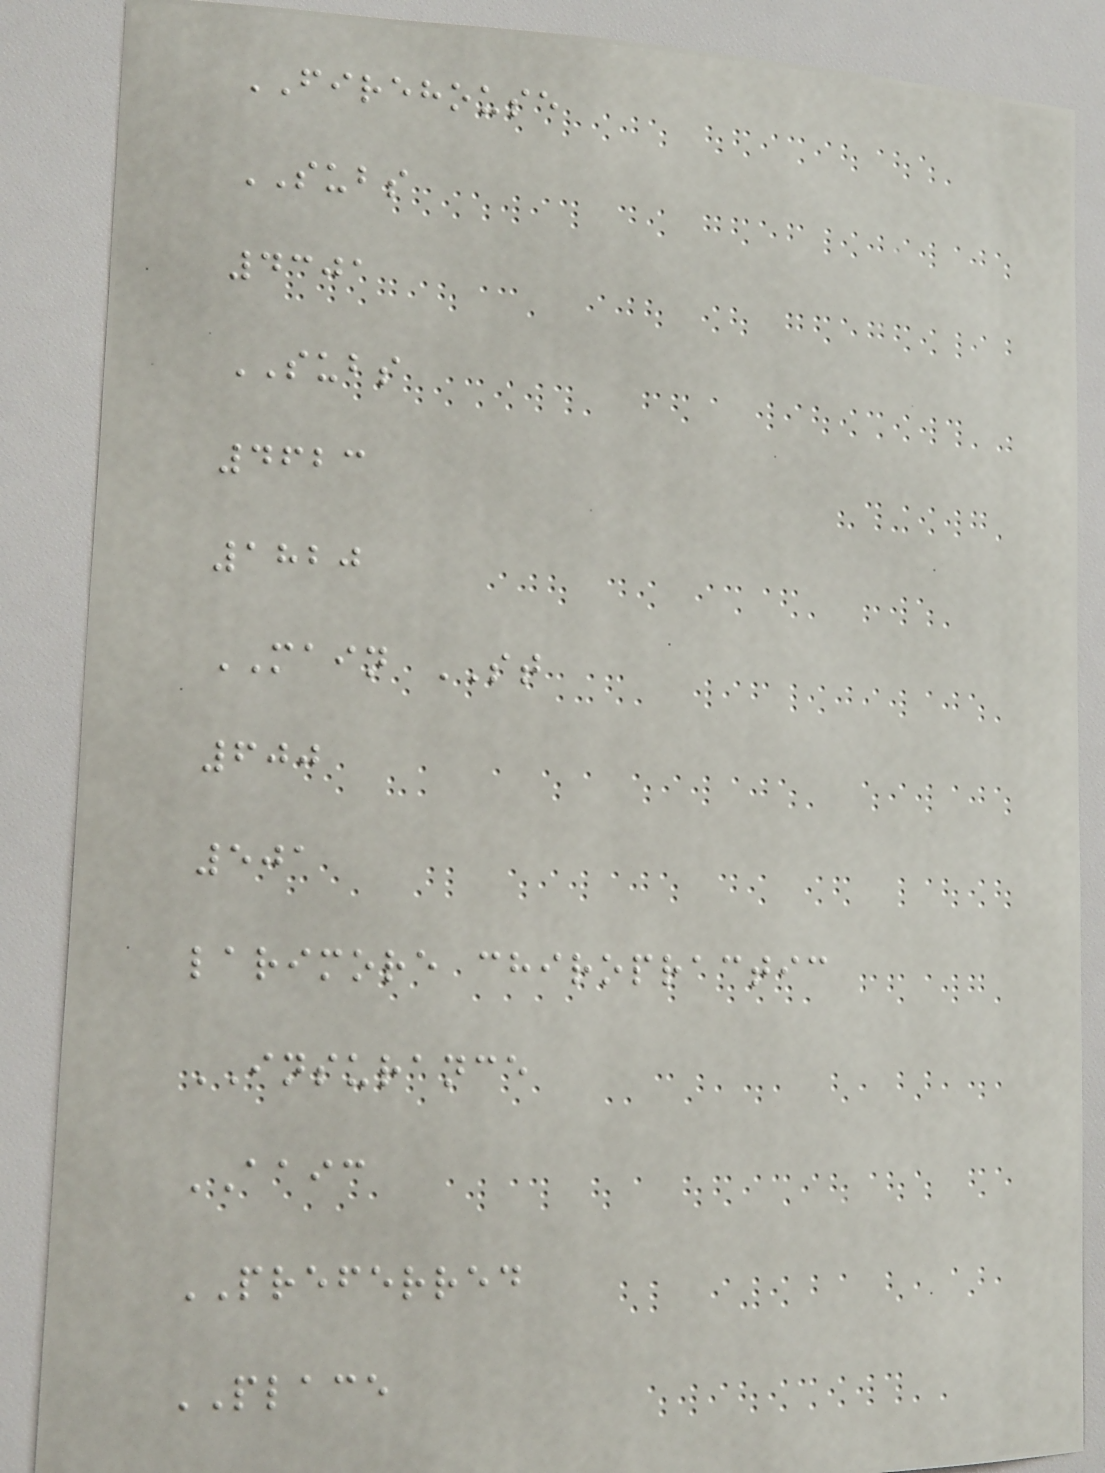FIREHOUSE
SUBS
4301
SUBS
4623
1820
MAIN ST
600
501
larimore chiropractic
INSURANCE
AAIC
PREFERRED
PLACE
